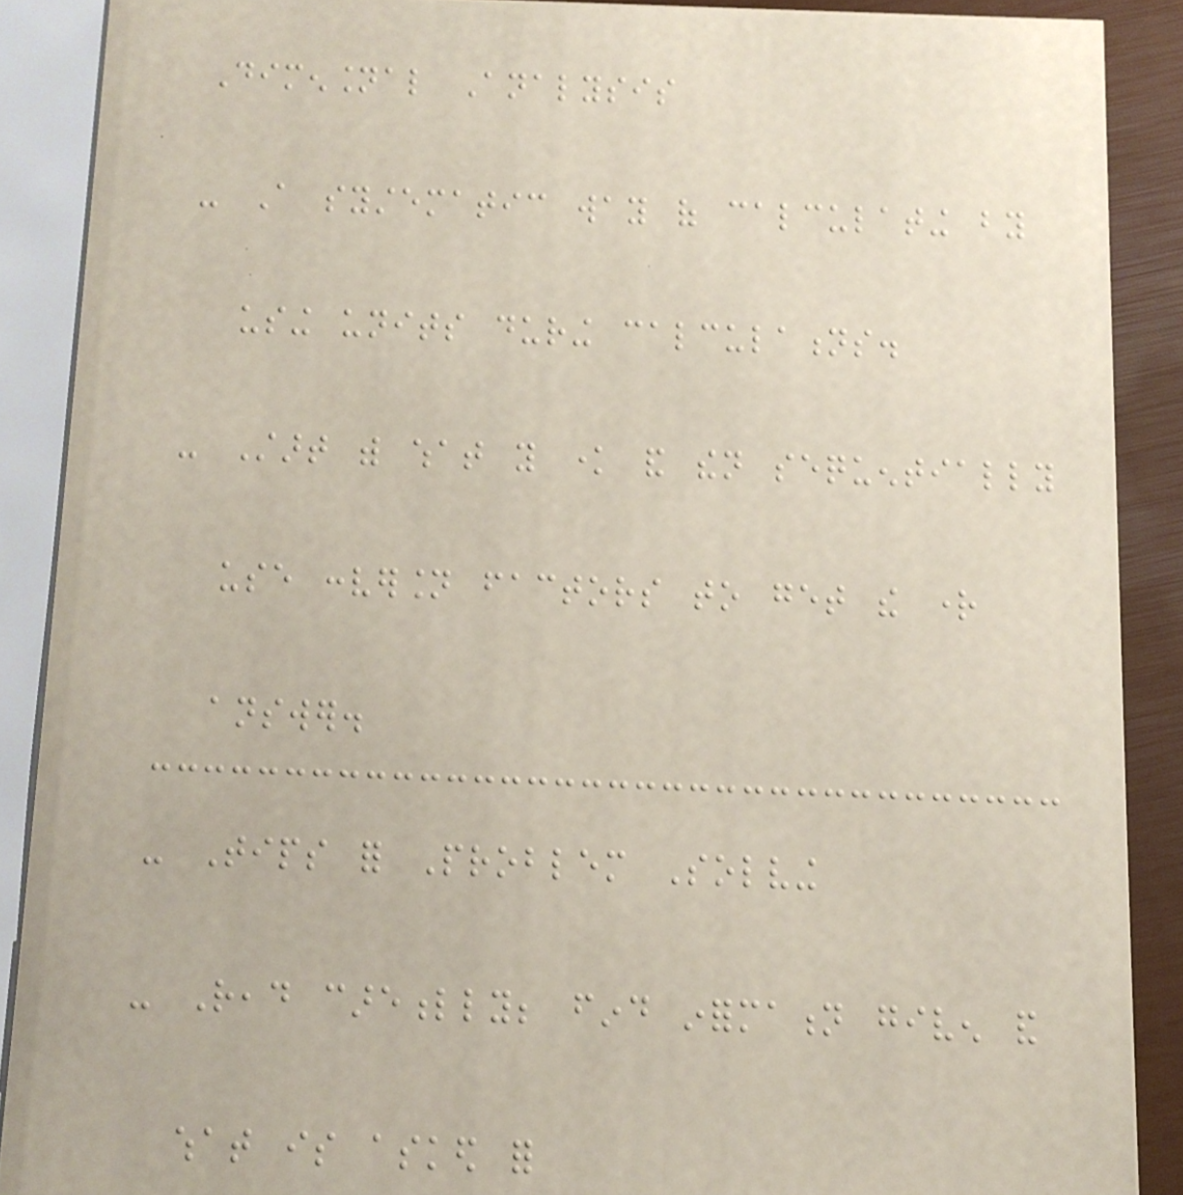Dimensional Analysis
- A systematic way of calculating by
using units during calculations.
- Start with what you know and then sequentially
use conversion factors to get the right
answer.
- Tips for Problem Solving
- Read carefully; find information given and
what is asked for
